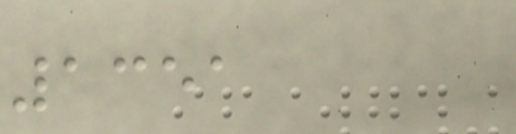1351
